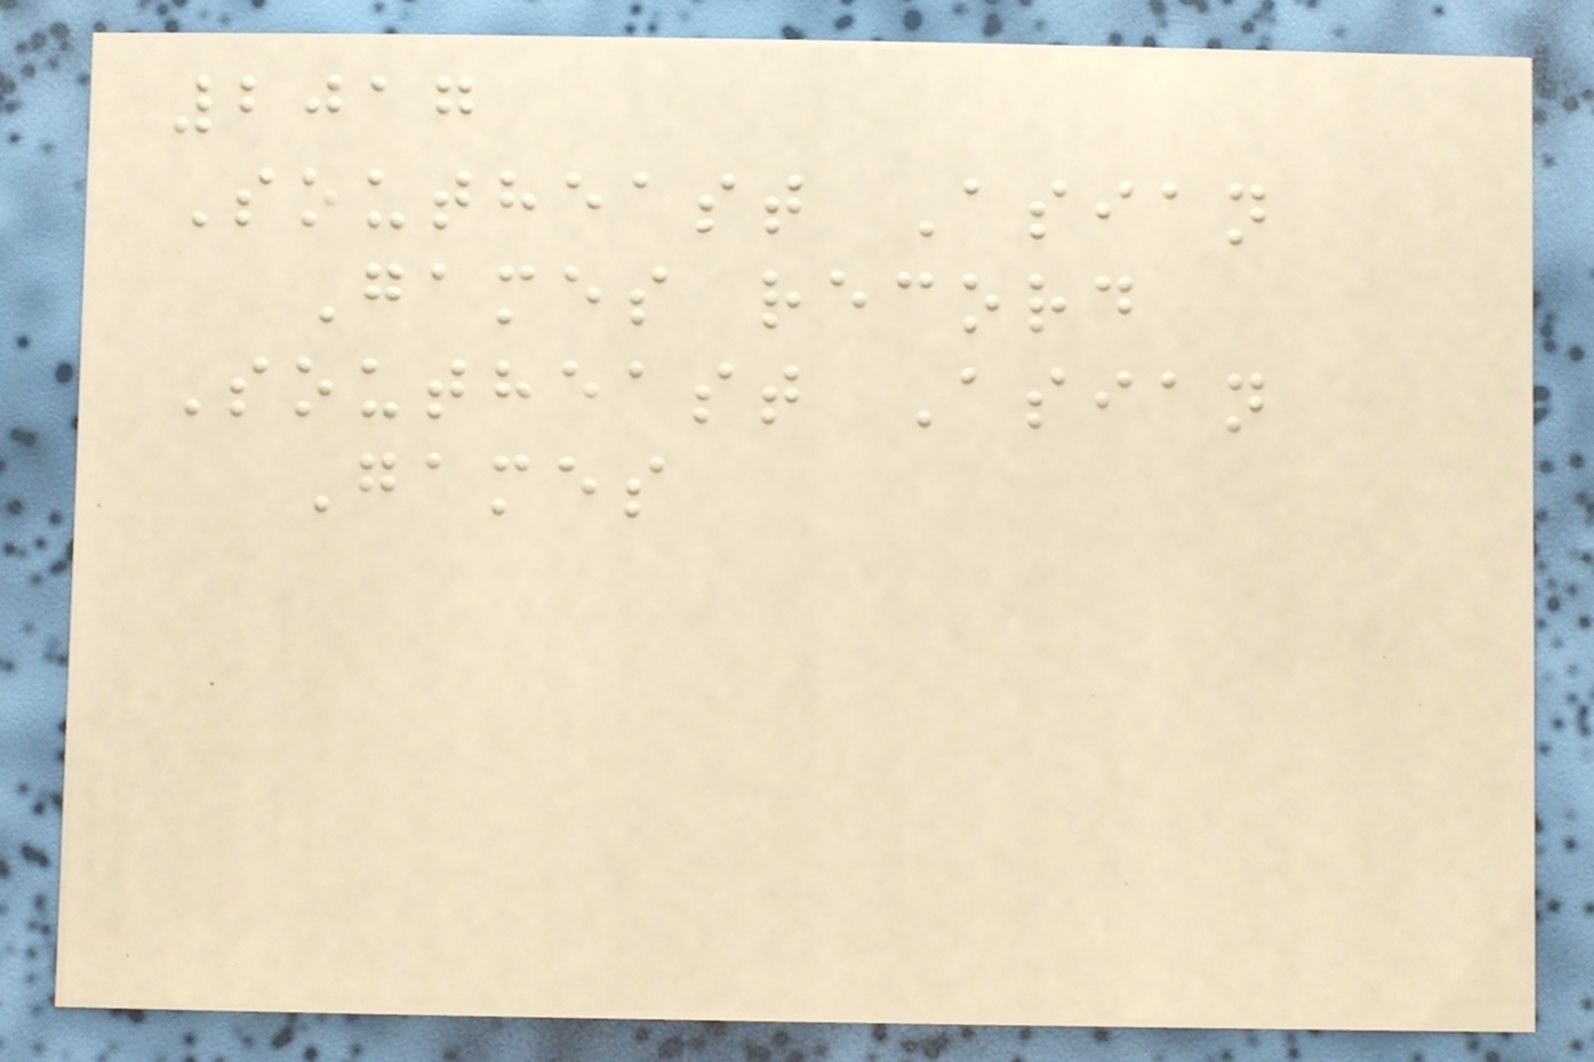2017
Southeast Asian
Games record
Southeast Asian
Games
